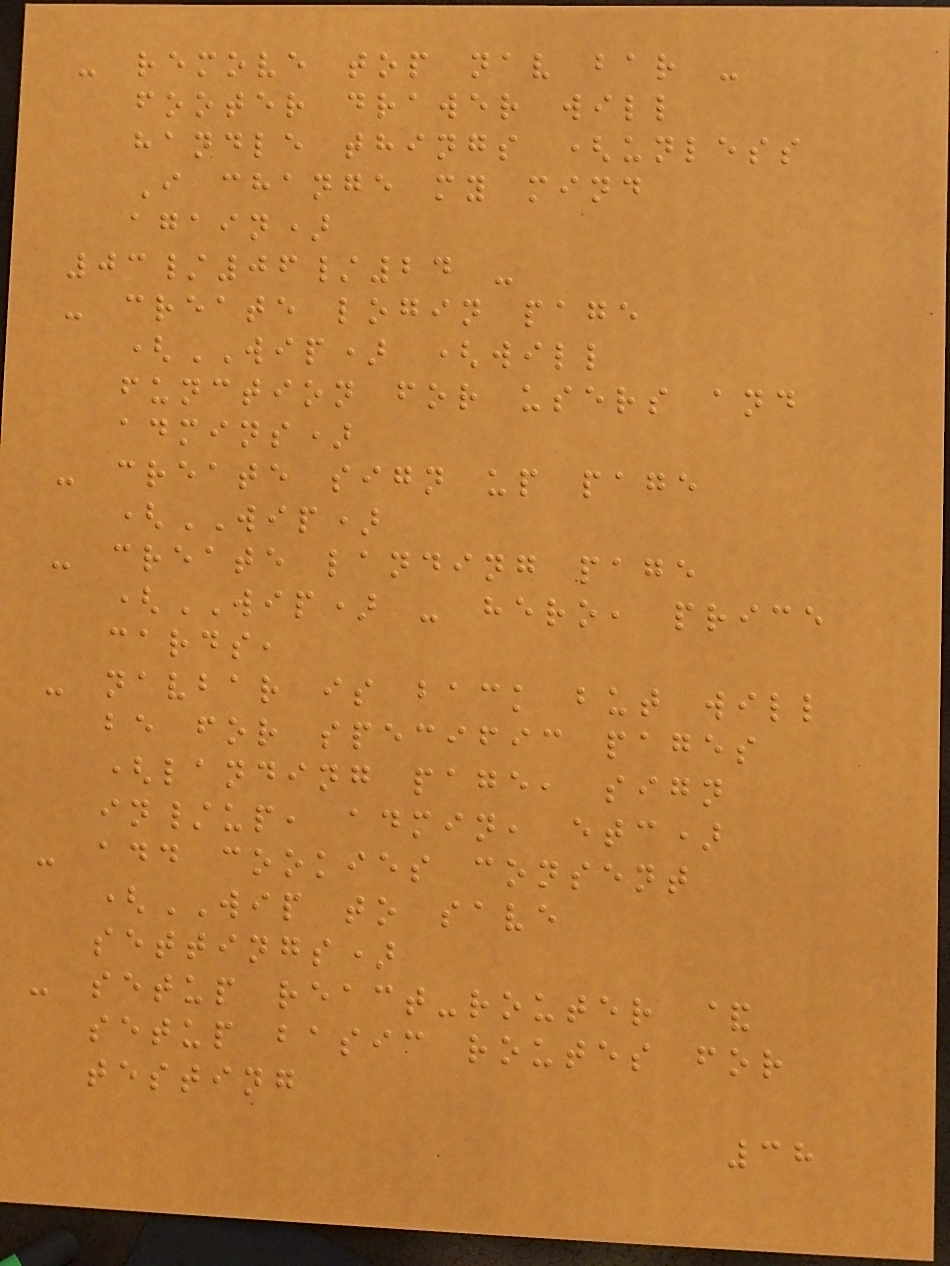- remove top nav bar -
footer drawer will
handle things (unless
I change my mind
again)
03/06/24 -
- create login page
(WIP) (will
function for users and
admins)
- create sign up page
(WIP)
- create landing page
(WIP) - hero, price
cards,
- navbar is back but will
be for specific pages
(landing page, sign
in/up, admin, etc)
- add cookies consent
(WIP to save
settings)
- setup react-router &
setup basic routes for
testing
38
